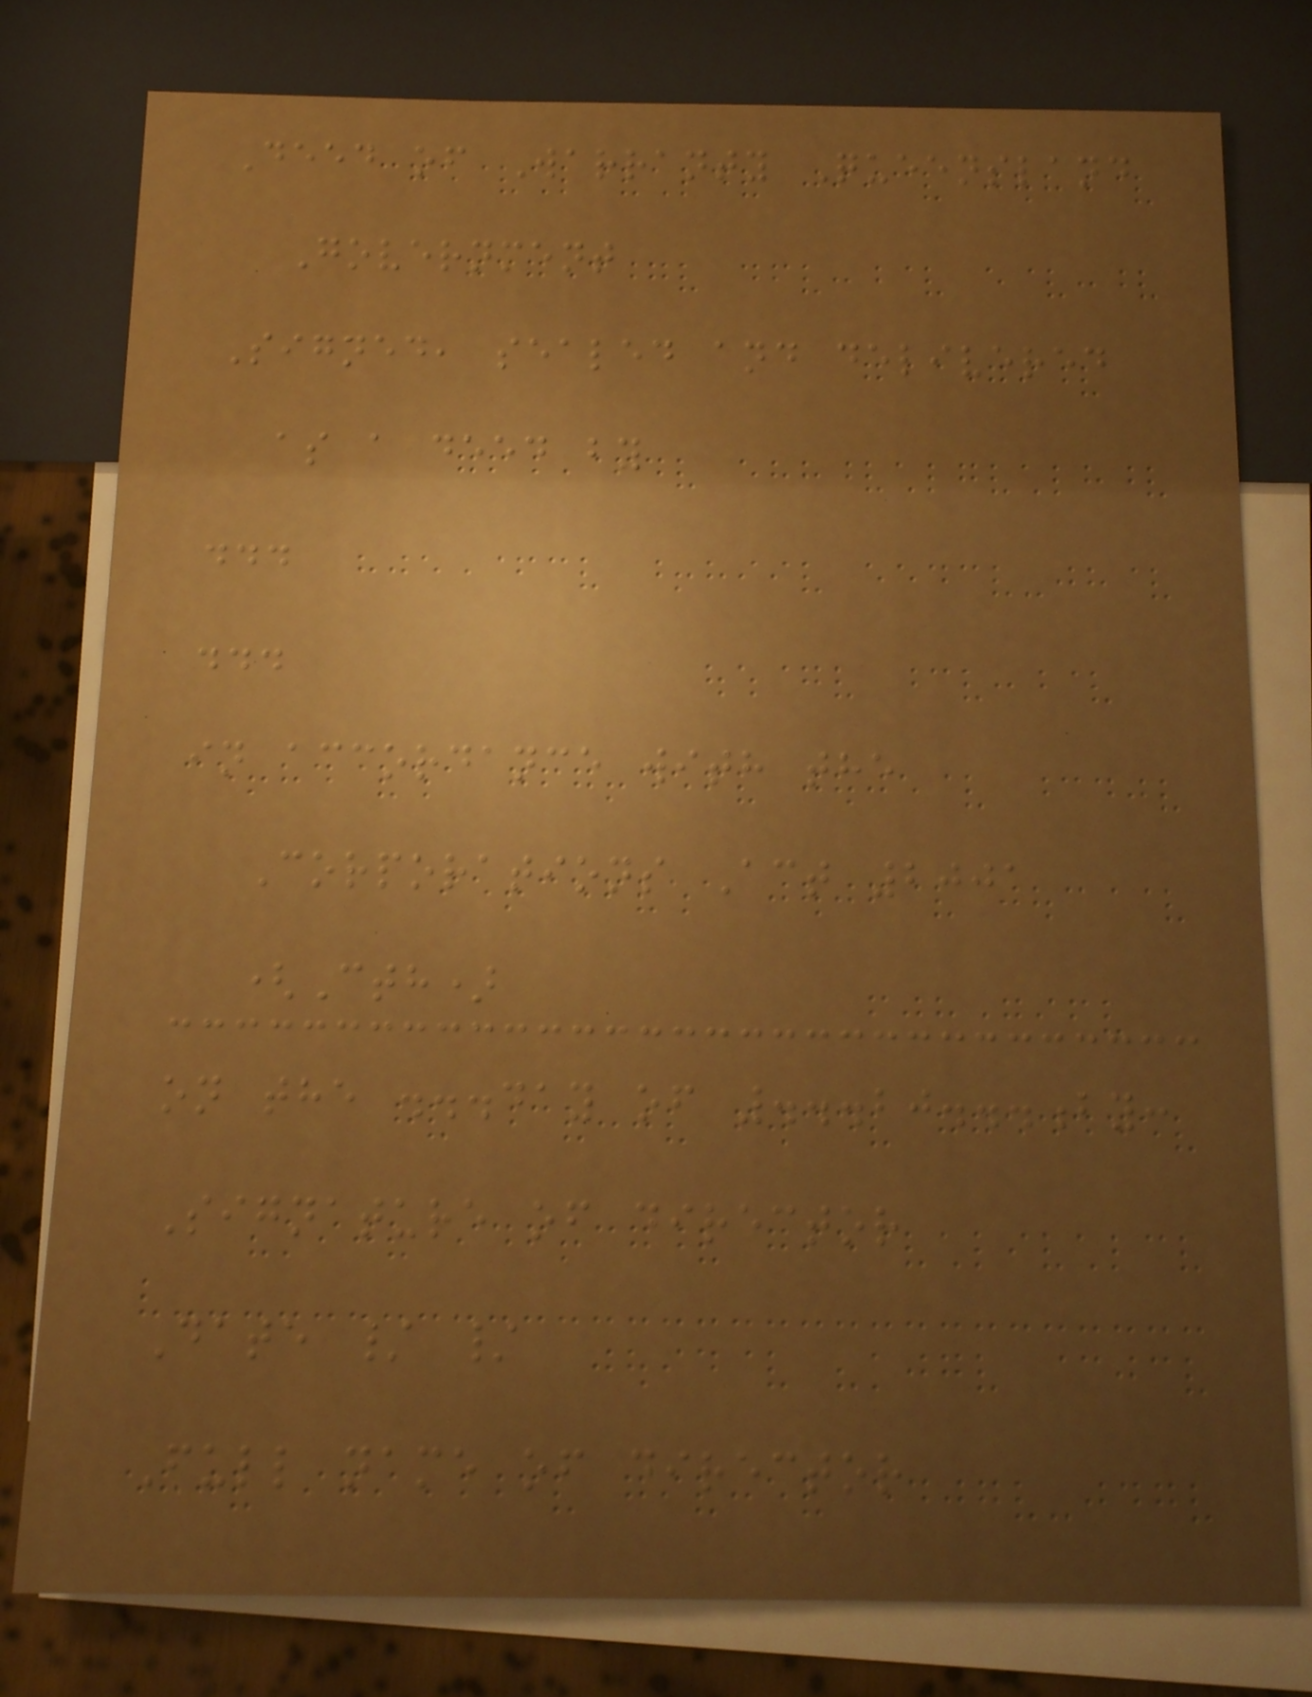Deed of Warranty Queensland
Government
Signed, sealed and delivered
as a deed by
...
...
in accordance with the
Corporations Act 2001
(Cth)
on the ...day of ...20...by:
Signature of director
Date / /
Full name of director
